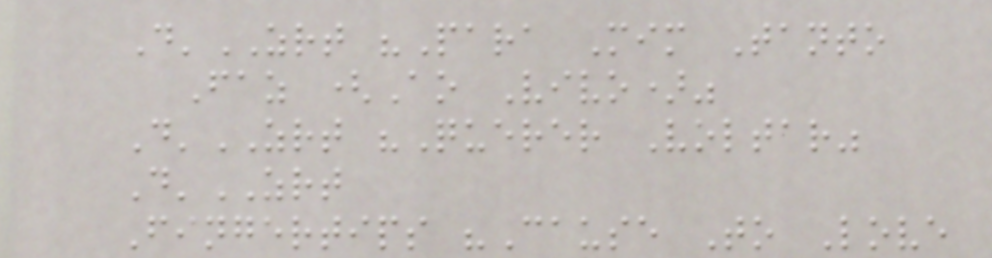D'ZRT "Para Mim Tanto
Faz (Ao Vivo)"
D'ZRT "Querer Voltar"
D'ZRT
Fingertips "Cause To Love
